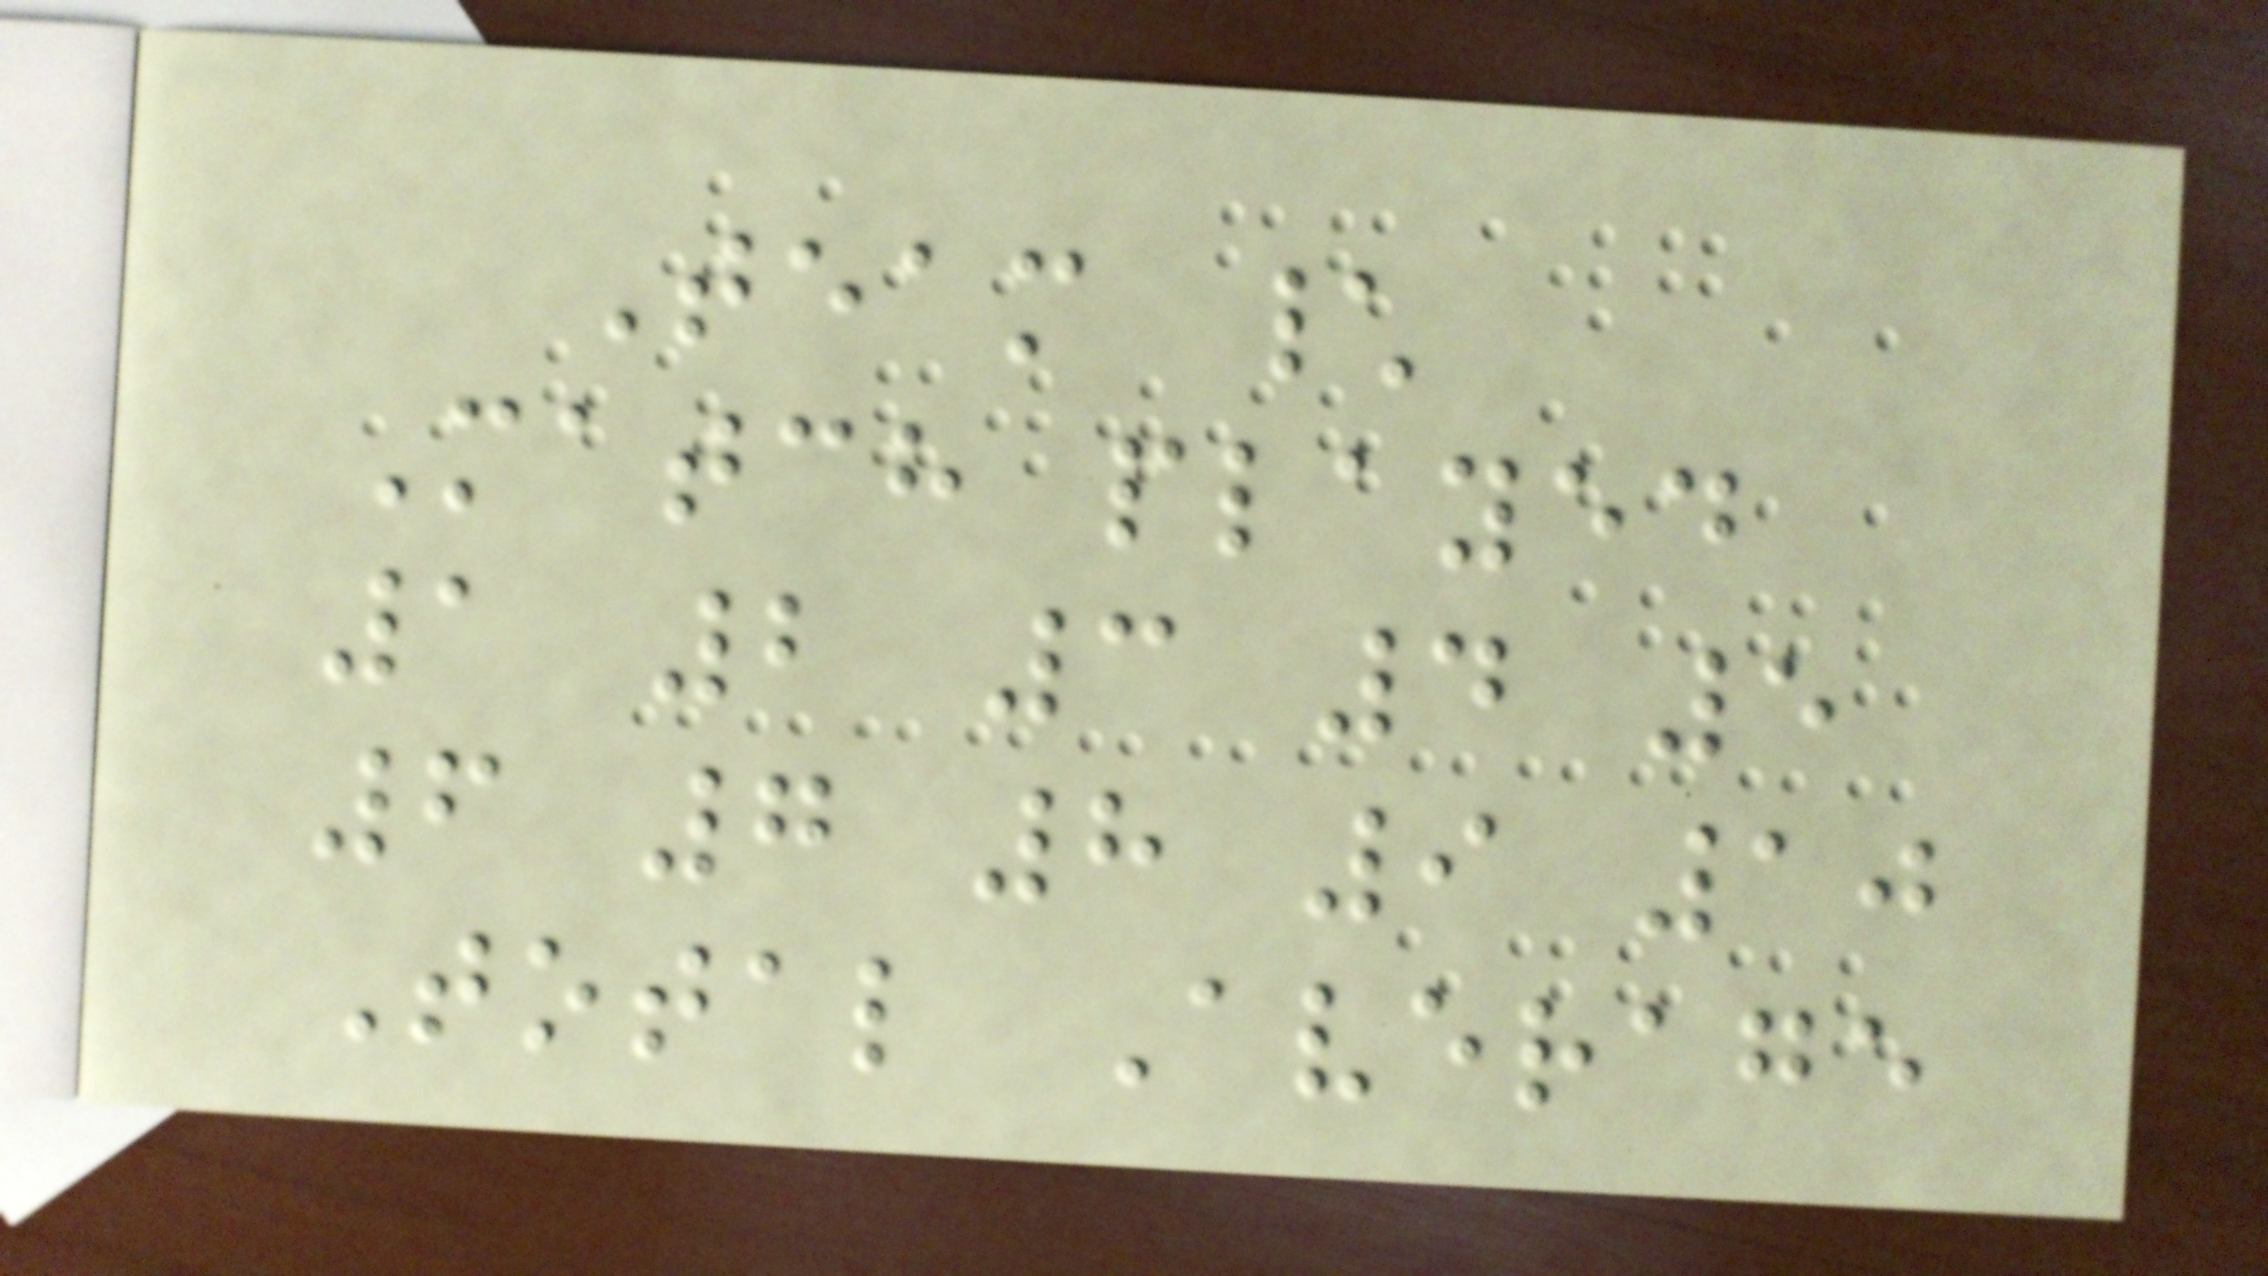Team \
Match played
1 2 3 4 5
6 7 8 9 10
Total Average
